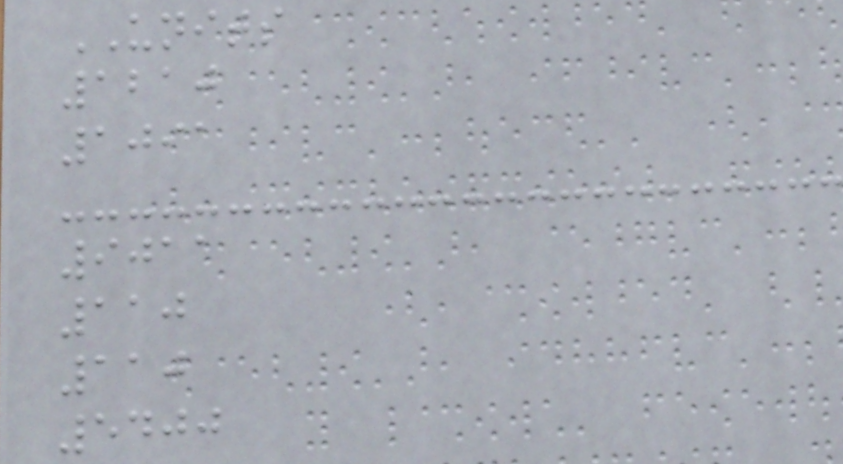UNITS
1210
1091
9011
110
110
5400
